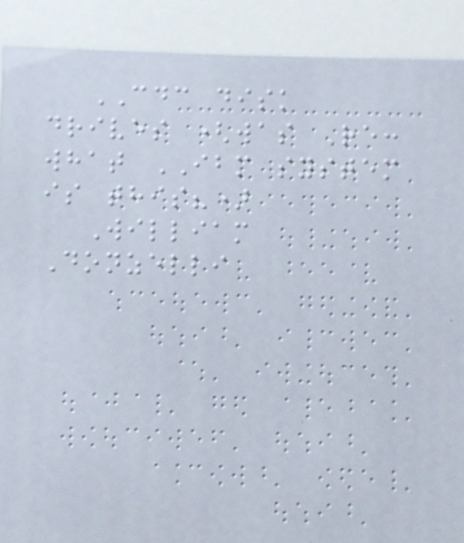CDC disk
drives (was Re:
what IBM system
is this?)
William
Donzelli
